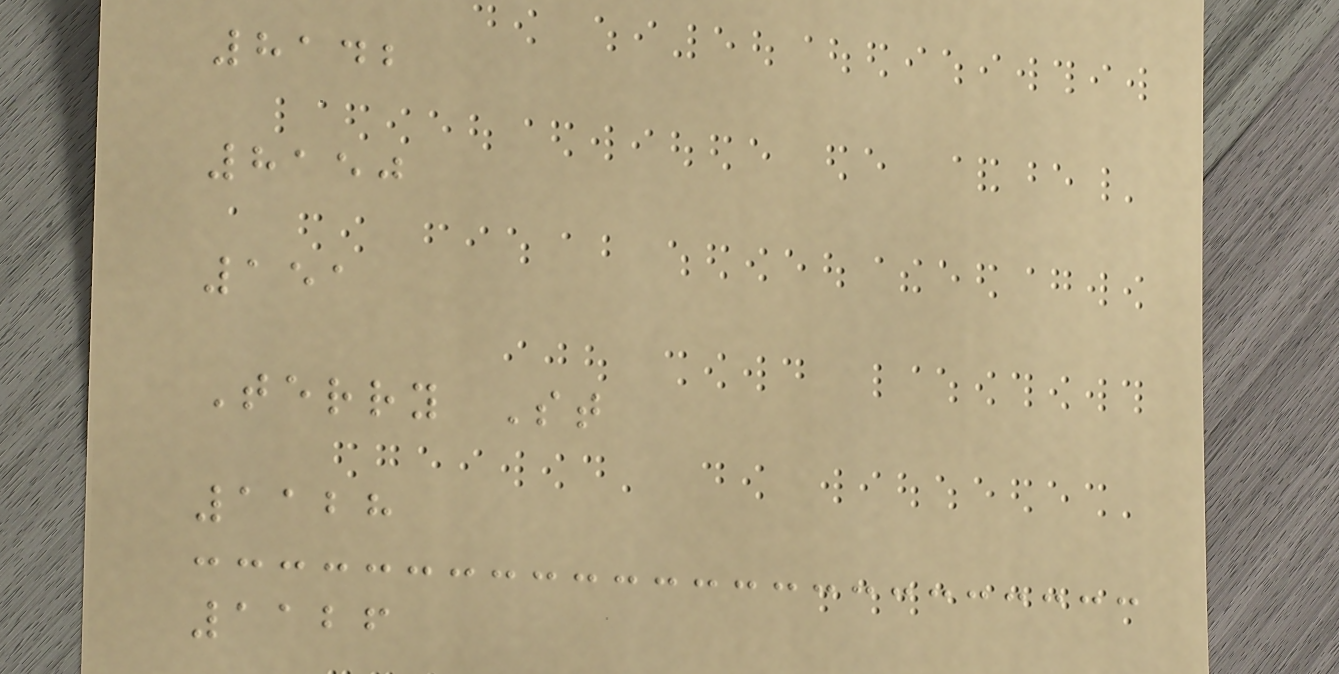8142
8150
151
Terry St
1128
1126
